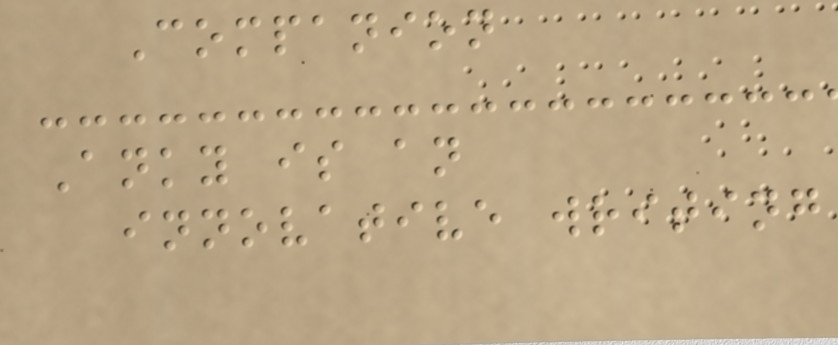Companion
Anky is an
innovative writing
